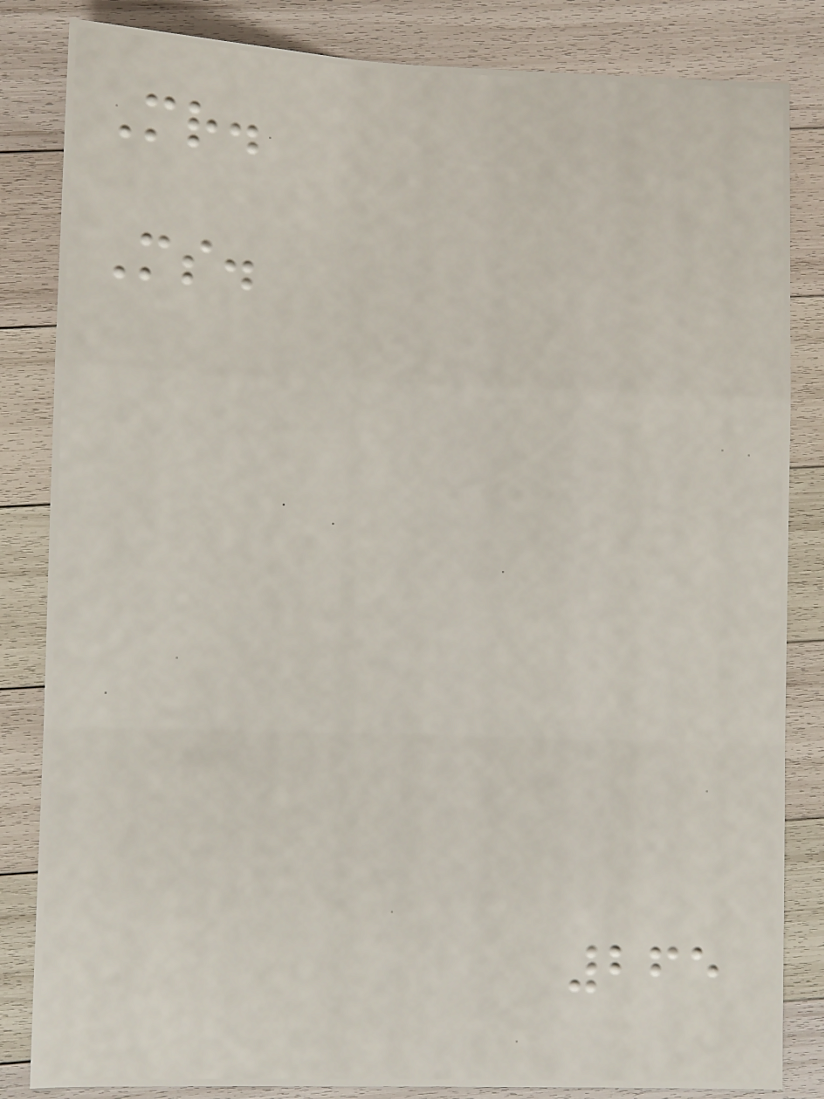Mr.
Ms.
265
